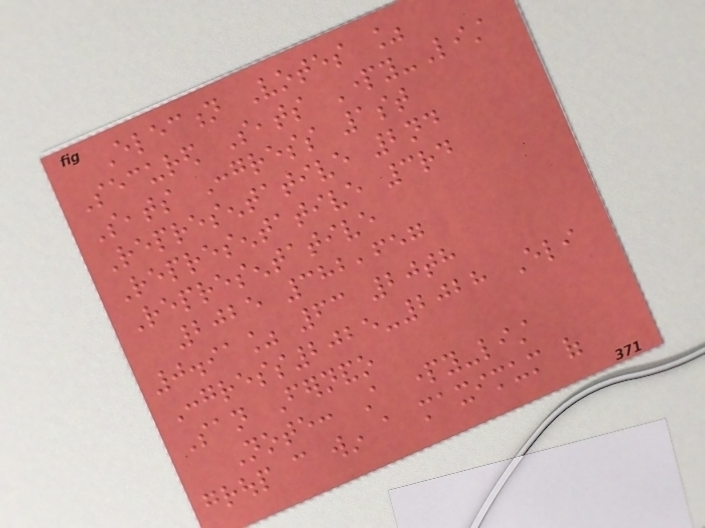Election Votes %
Secured Seats Party-List
Seats Congress 1st
Representative 2nd
Representative 3rd
Representative
2025 382,657
0.91% 63 20th
Congress2025-2028 Eli
San Fernando
Note: A party-list
group can win a maximum of
